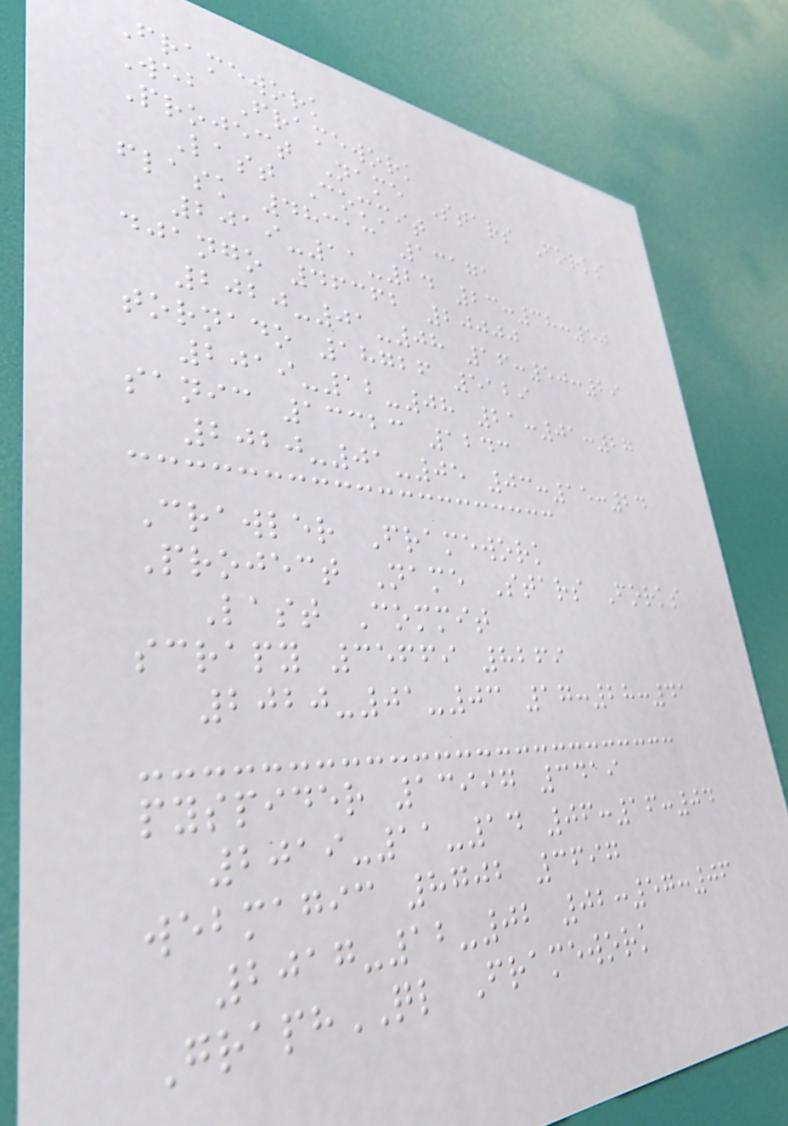Framework
Web Framework
Project Name Stars Forks
Last Commit
flask 48313 13171
2019-11-24 23:38:50
django 46362 20000
2020-01-08 16:50:29
tornado 18726 5129
2019-12-08 21:01:27
sanic 13323 1243
2020-01-05 03:15:24
Crawler Framework
Project Name Stars Forks
Last Commit
scrapy 35669 8269
2020-01-03 17:28:41
pyspider 13997 3419
2019-11-14 06:16:04
webmagic 8702 3697
2017-12-02 02:57:06
GraphQL Framework
